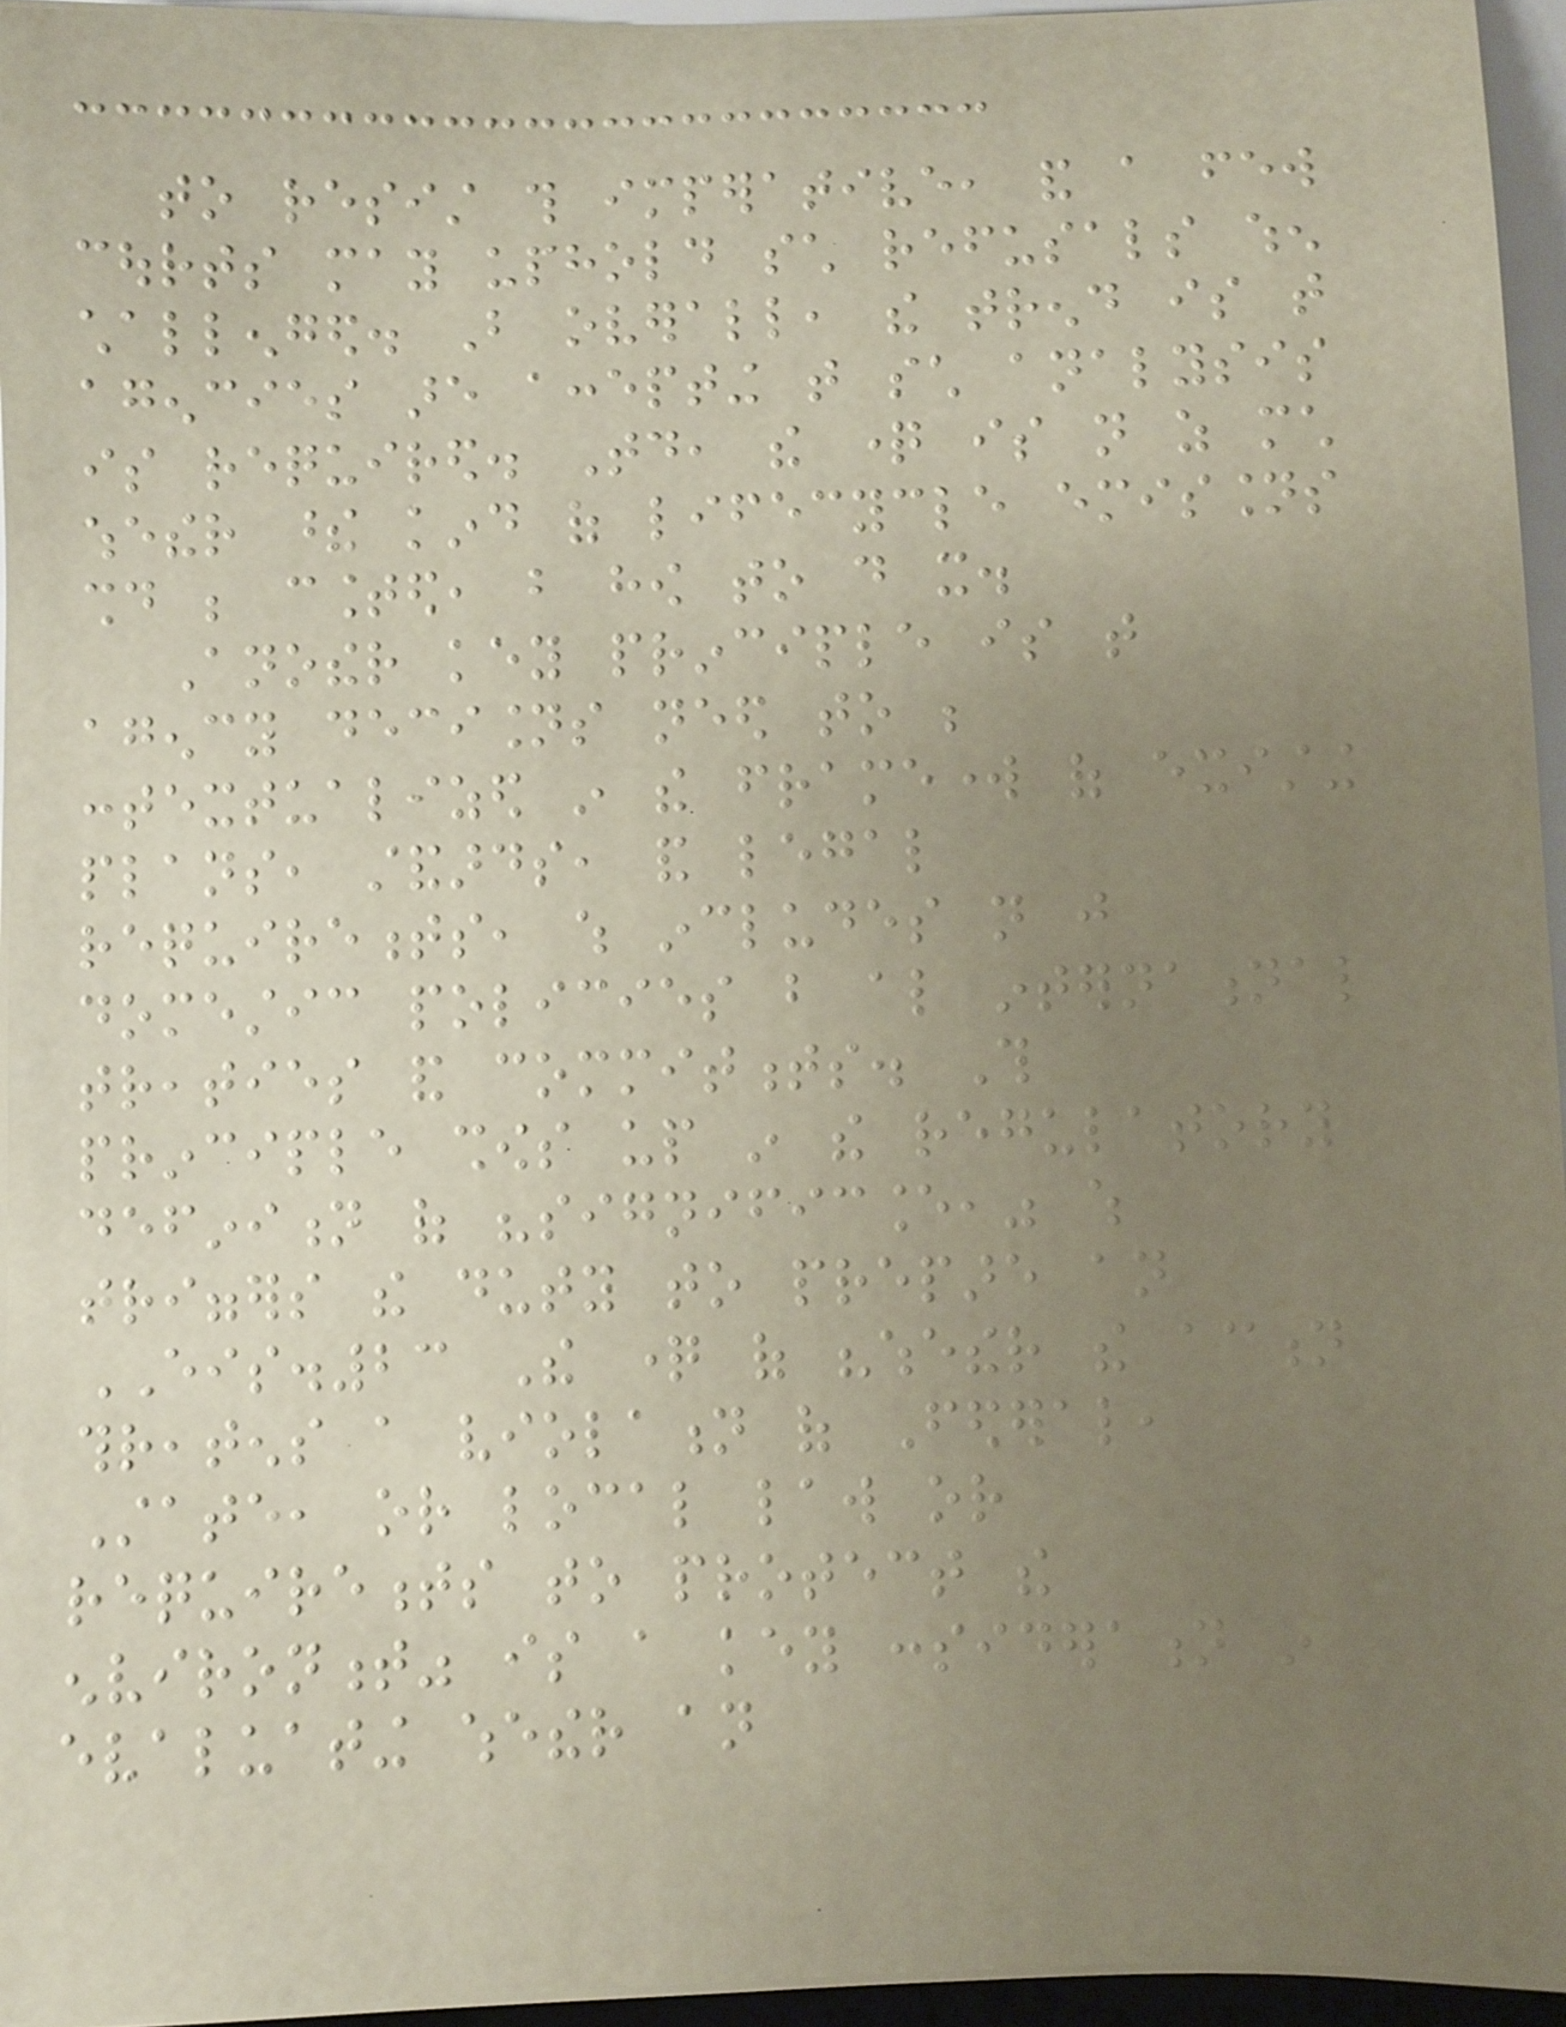to resist this imperative, and a few
courts may uphold such refusals when
challenged. But overall, the trend is that
agencies are accepting that such analysis
is required. Today, the question is not as much
whether these kind of lifecycle emissions
should be counted, but how to do it.
Another key principle is that
agency decisions need to be
contextualized in the framework of existing
plans, standards, and legal
requirements, which includes not just
domestic policies but also international
treaties and commitments. This
principle shows up in the regulatory
definition of "significance," which
triggers the duty to prepare an
EIS.23 The question of "whether the action
threatens a violation of Federal,
State, or local law or
requirements to protect the
environment" is a key consideration in
evaluating whether an
